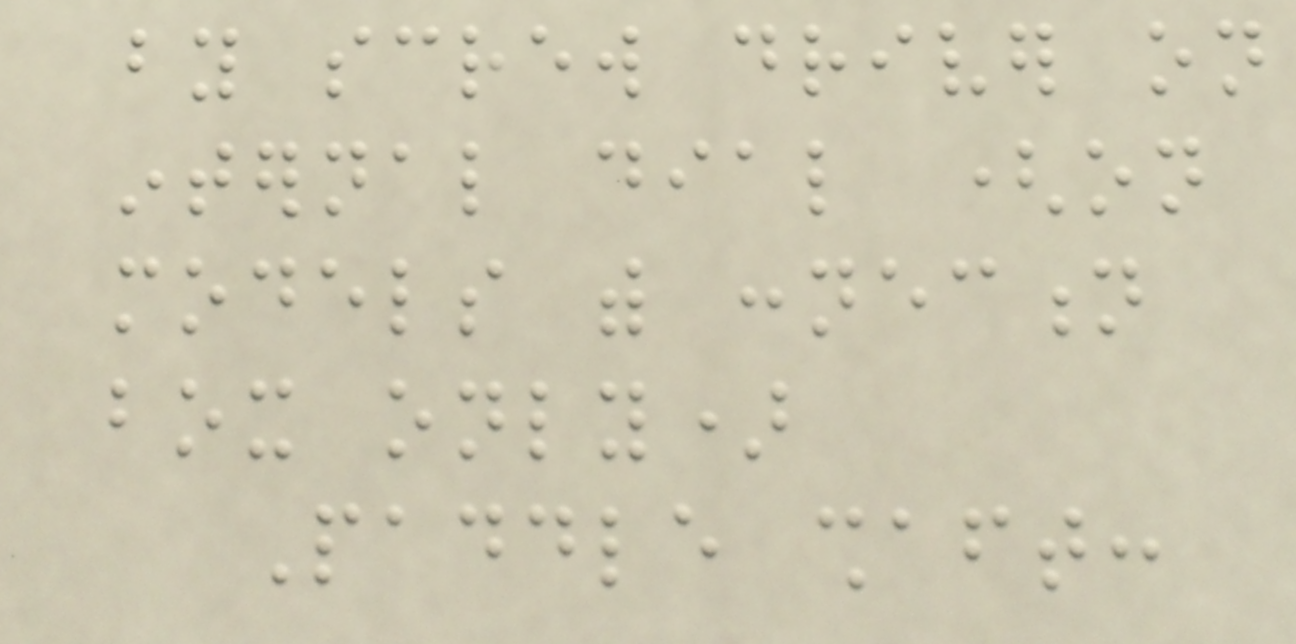by screw driver on
internal dial (on
models with connection
box only)
Paddle shaft:
